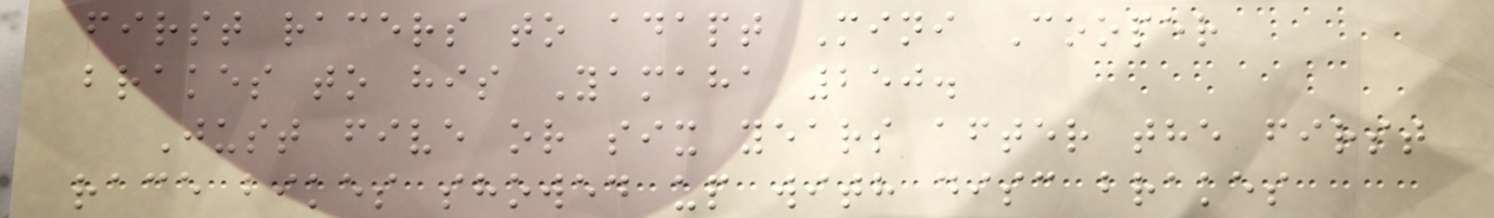first racers to adapt Mini Cooper
brakes to his Yamaha 250.
Just five or six years after the first
race bikes showed up with disc brakes
